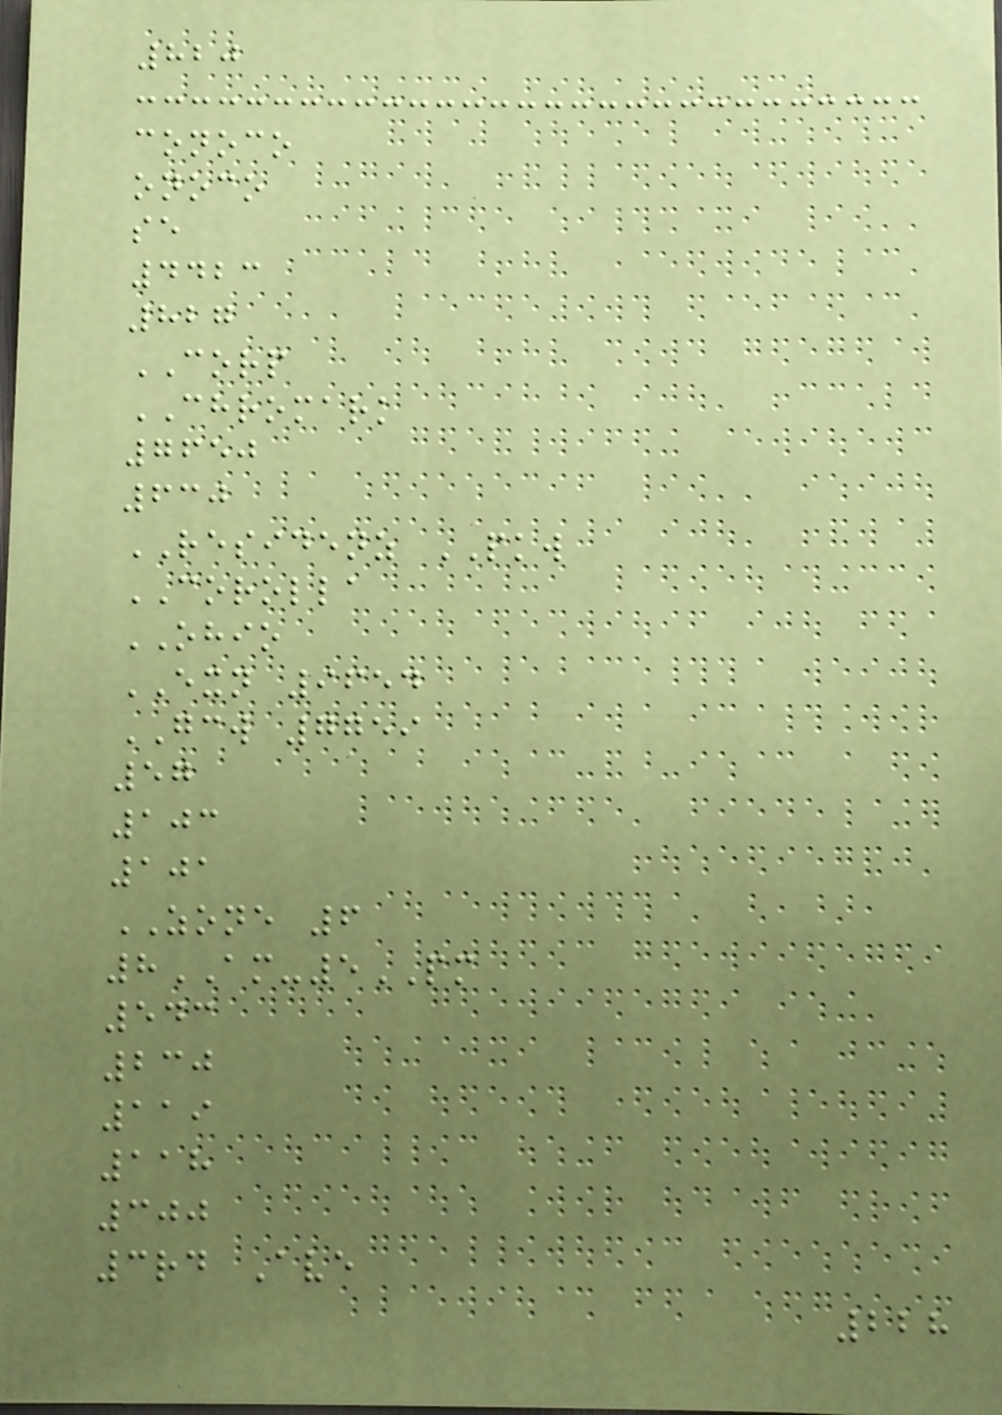820
conoco
onoco
se
4423
827
CORP
CHROMARK
7650
630
RESIDENZ PKW
COROLLA
OHIO
EXN 9654
GCW 7759
57
103
101
ZONE 6
8AM-5PM
543
230
119
118
300
3rd Ave
228
